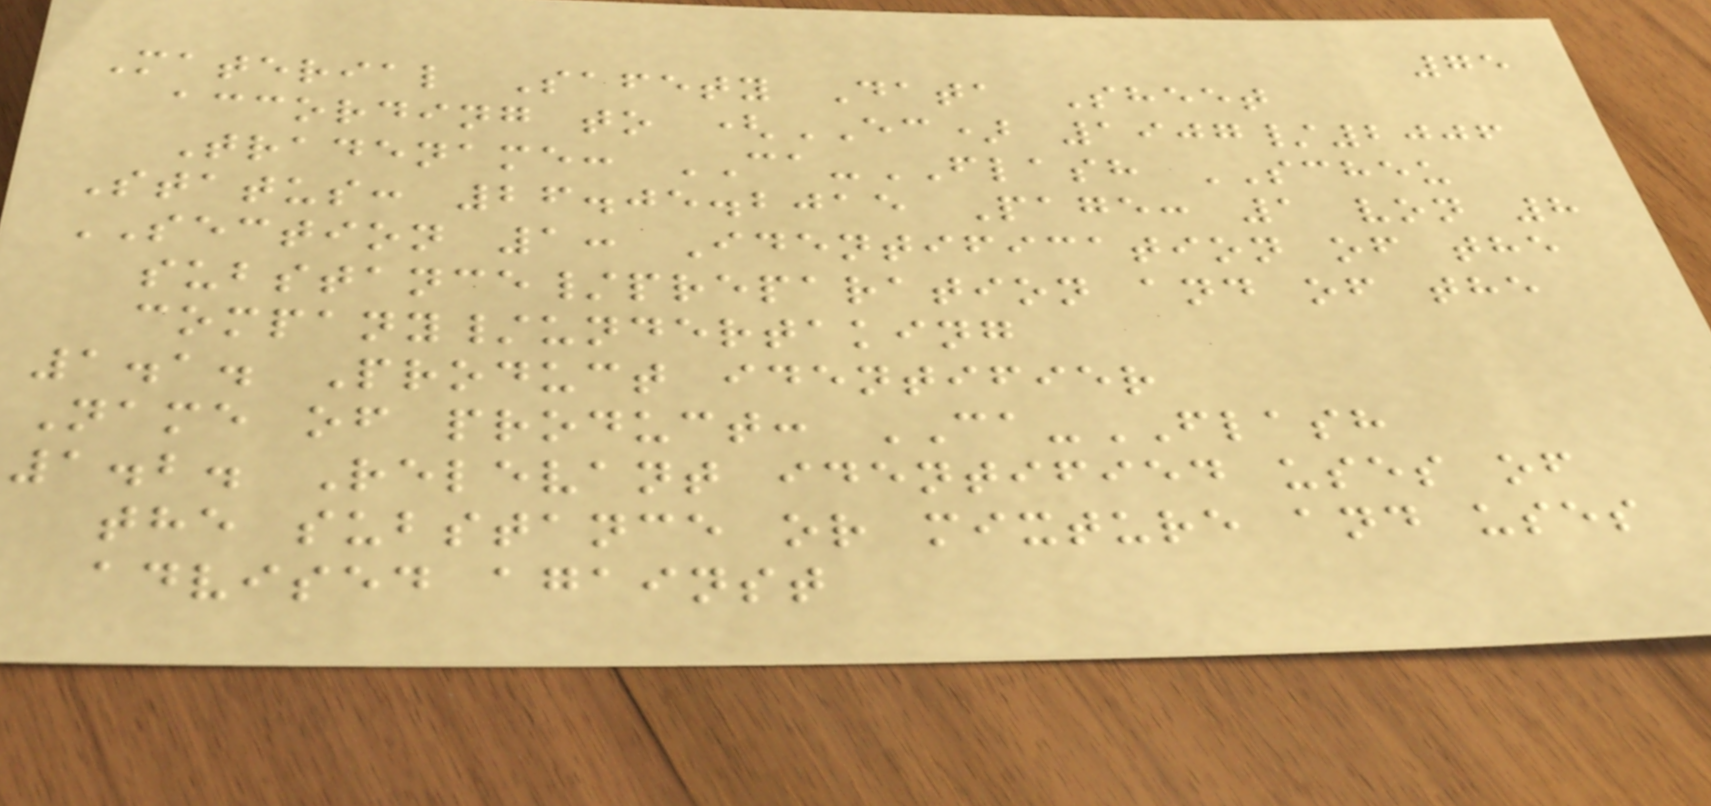75
Material Safety Data Sheet
according to (EC) 1907/2006
Tradename: CA-FLASH SCHEU
Status: 26.05.2015 Page: 1 von 8
SECTION 1: Identification of the
substance/preparation and of the
company/undertaking
1.1. Product identifier
Name of product: CA-FLASH
1.2. Relevant identified uses of
the substance or mixture and uses
advised against
